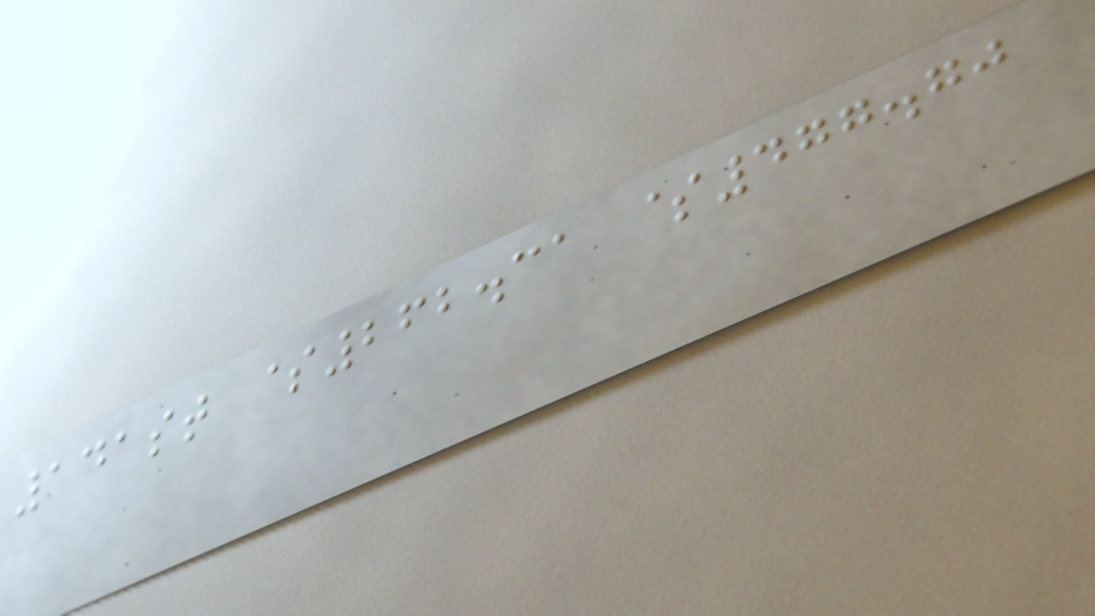141st $262.31 $477.70
